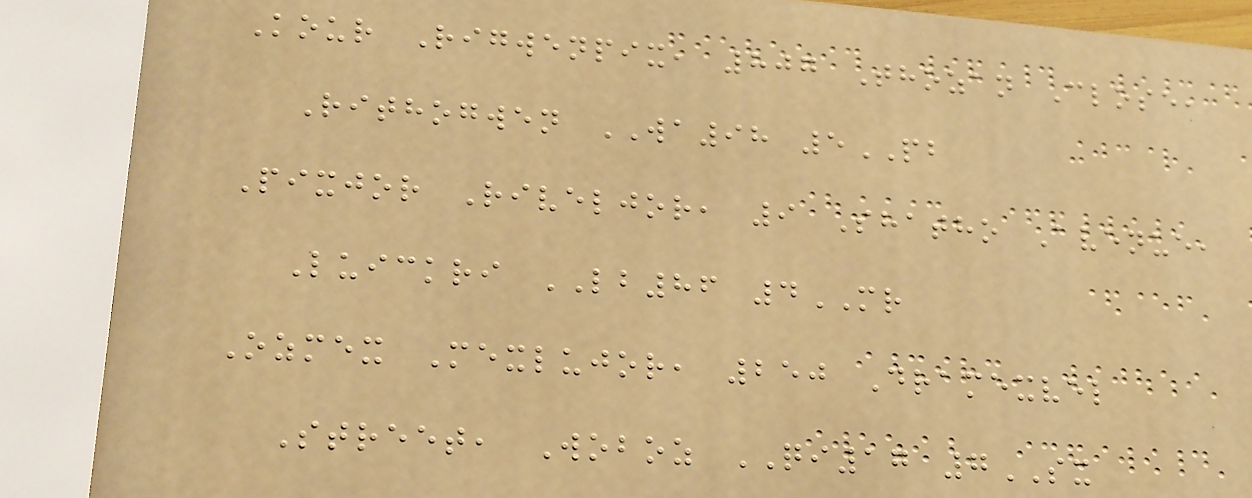Kour Rigwenpix, 807 Thozan Close,
Rithogwen WA98 5PB
Pixjor Riveljor, 9 Shatho Avenue,
Luickri LB86 4MR
Ozmex Mexlujor, 250 Dramexvel
Street, Woboz QI17 7SX
